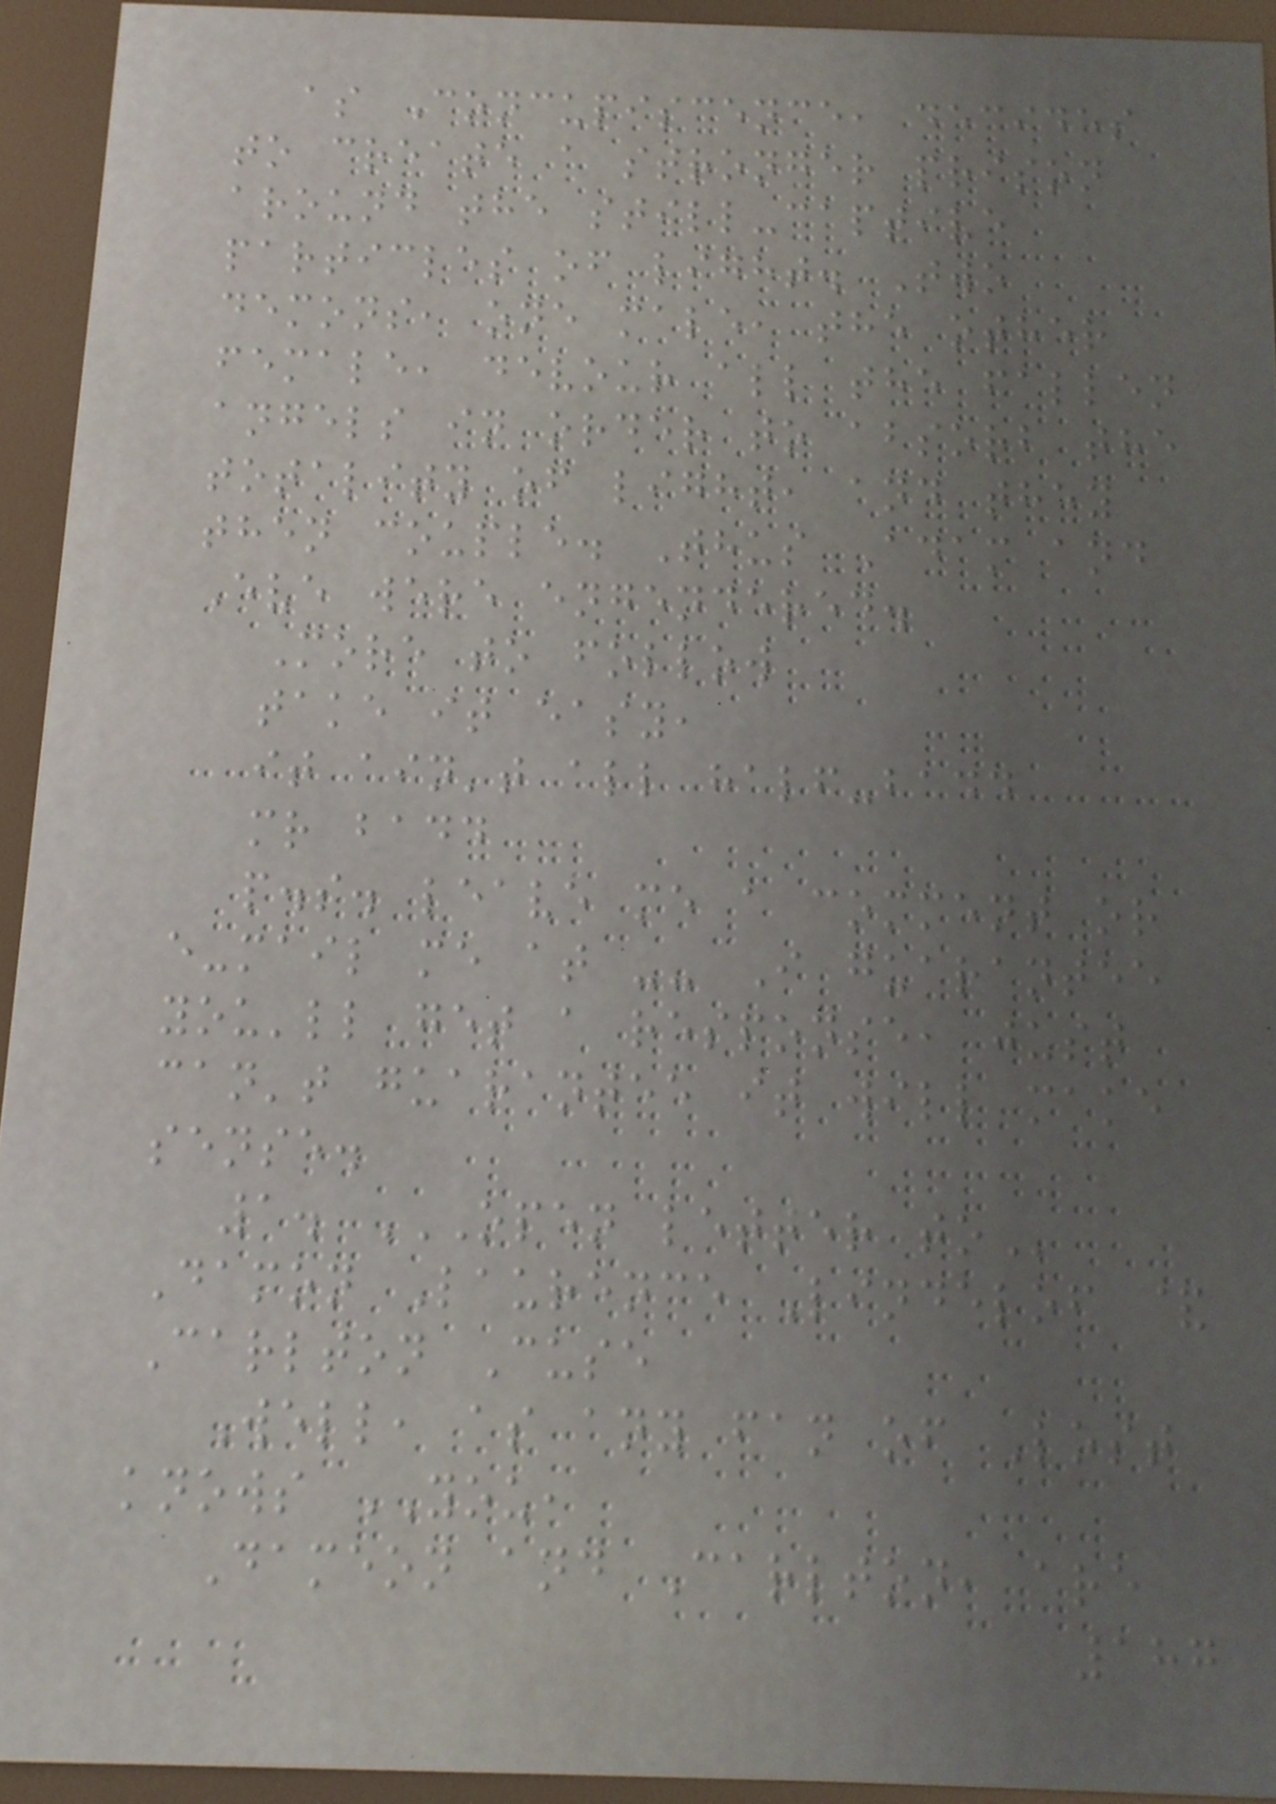as Concupiscence, decides
to create a stronger prison
around the still-captive
particles of light. Two
demons, one male, the other
female, devour all the fallen
angels in order to absorb the
totality of light, and they
then couple. Thus Adam and
Eve were engendered.
More to follow
take it easy,
it ain't all half-badd
mr badd
p.s. leave me a comment or
e-mail me at -- I guarantee
you'll get a response, just
can't guarantee it will make
sense.
1. OPEN LETTER TO
Damon Laurence Lindelof &
Carlton Cuse
Well, as any fan of Lost
knows YOU,
Dameon and Carlton, are
187
